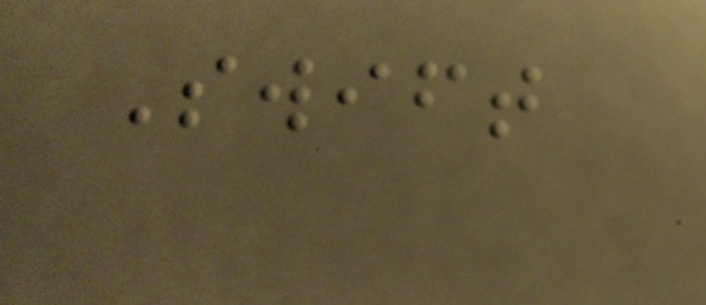Swift
